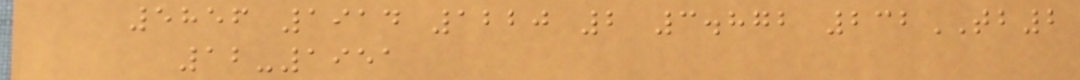5856 1914 1220 2 3.872 232TB2
12-1951
